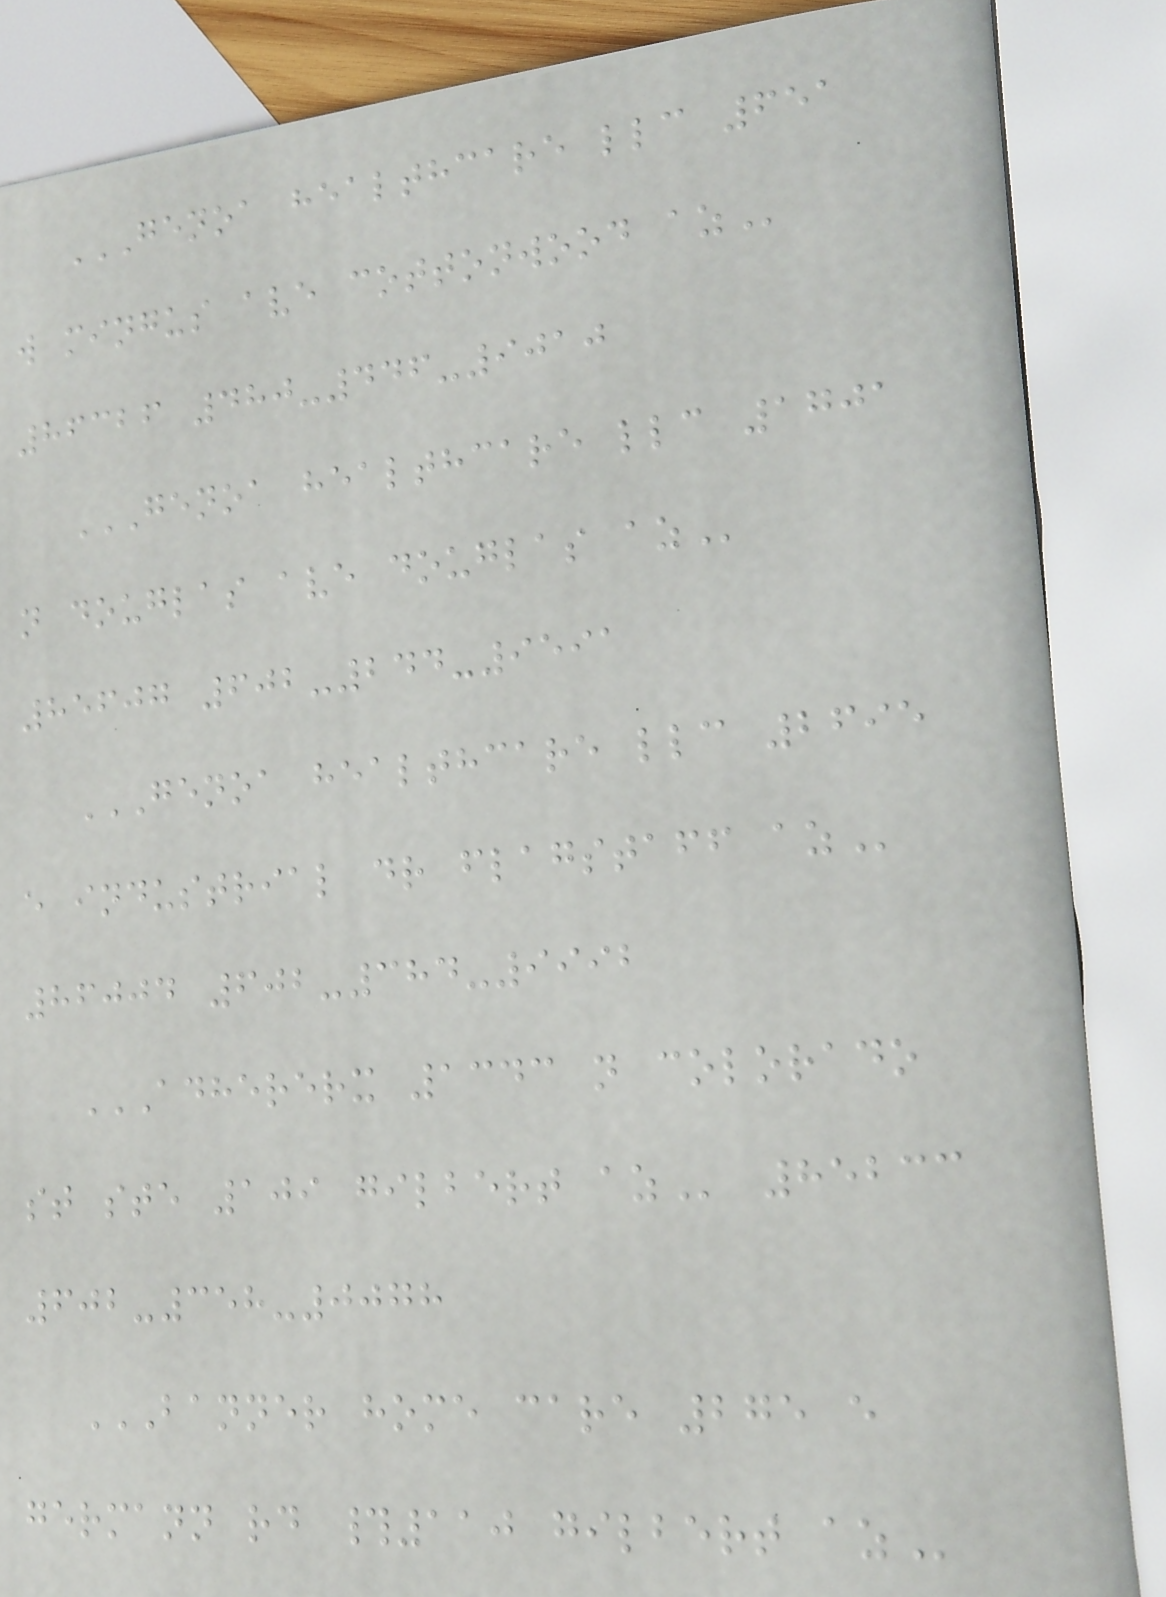GENOA HEALTHCARE LLC 651
W MINGUS AVE COTTONWOOD AZ
86326 480-446-9010
GENOA HEALTHCARE LLC 1701
N DOUGLAS AVE DOUGLAS AZ
85607 602-244-9591
GENOA HEALTHCARE LLC 2695
E INDUSTRIAL DR FLAGSTAFF AZ
86004 602-384-9992
ADHERERX 1343 N COLORADO
ST STE 109 GILBERT AZ 85233
602-358-0078
BANNER HOME CARE 275 E
GERMANN RD #110 GILBERT AZ
